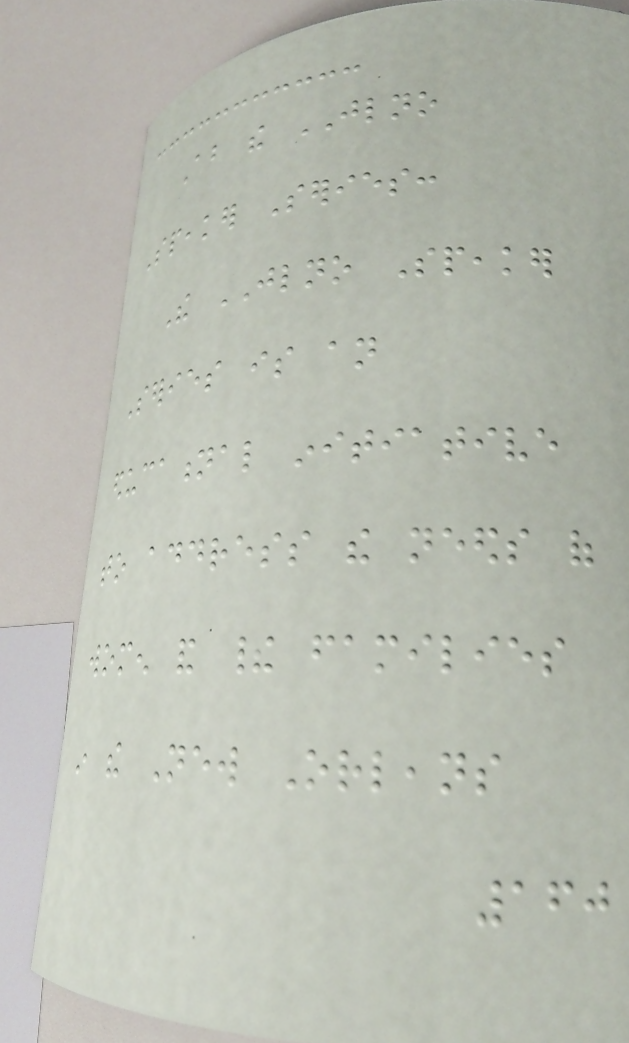About the JLNO
Speaker Series:
The JLNO Speaker
Series is an
educational initiative
to address the needs of
women and their families
in the New Orleans
160
